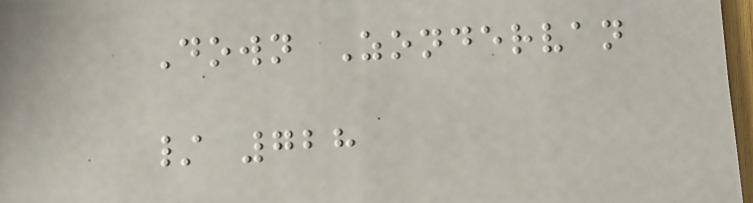Down Zondervan
/ 728
